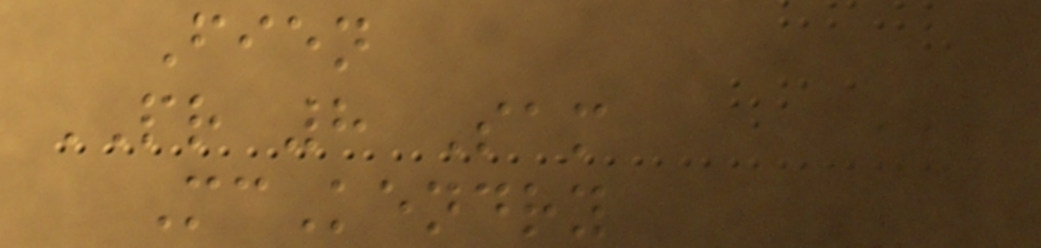Fien
PR 8 Sam
McKendry
